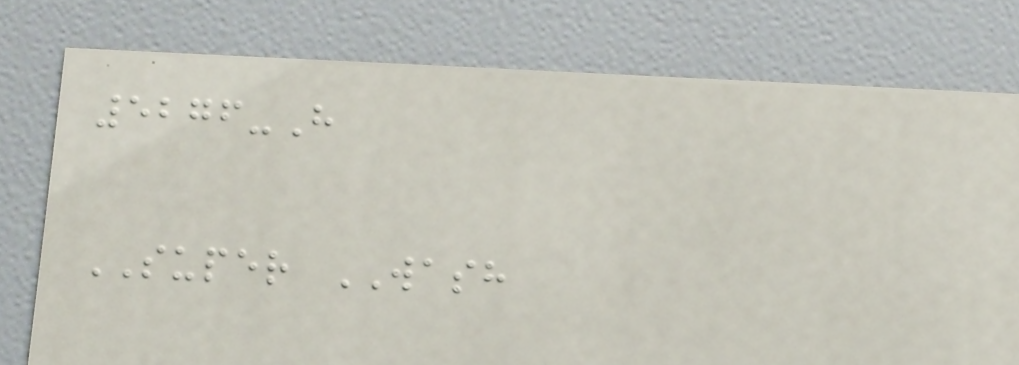5276-H
SUPER WASH
